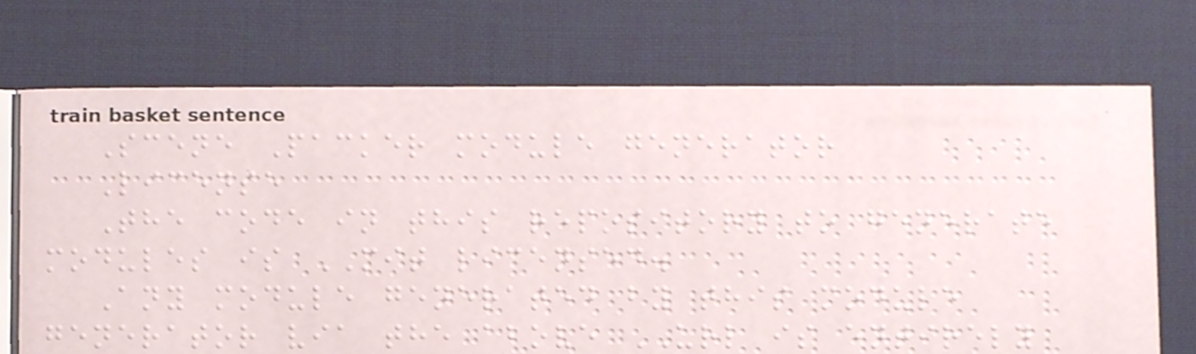Scene Packer module generator
License
The code in this repository to generate
modules is MIT licensed.
Any module generated by this module
generator via the above URL is entirely
